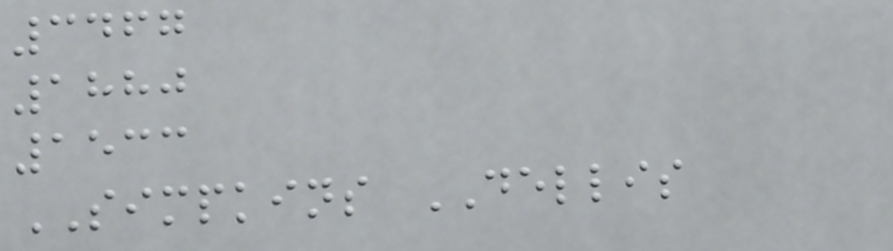3467
1880
1533
SIMPKINS DELLIS
